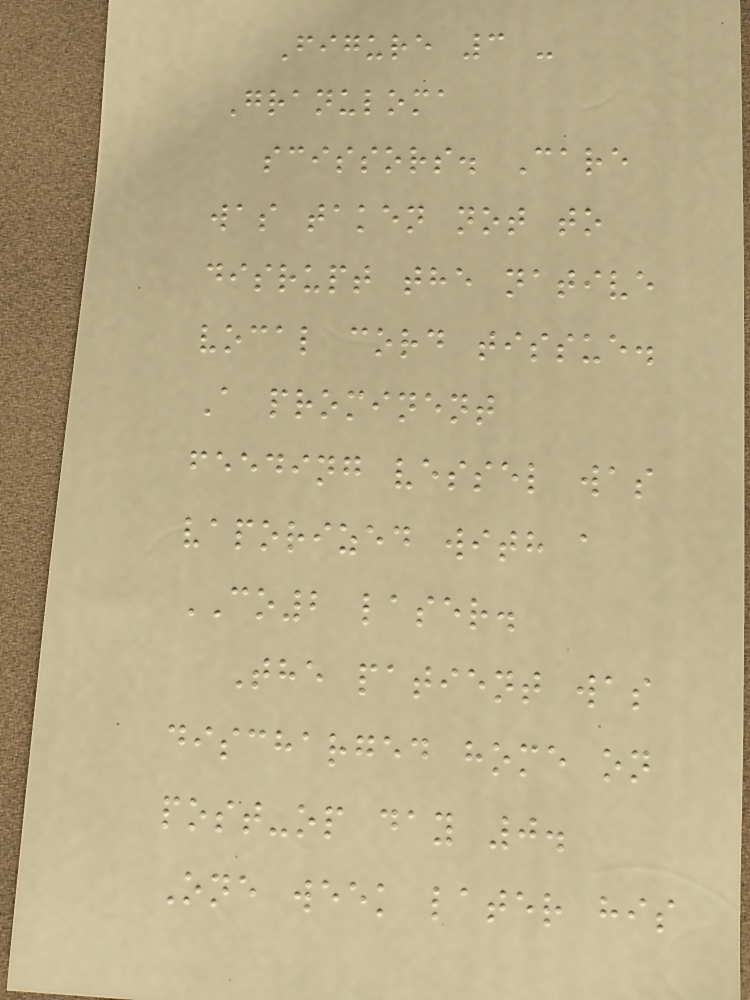Figure 3 -
Granuloma
scissors. Care
was taken not to
disrupt the native
vocal cord tissue.
A prominent
feeding vessel was
vaporized with a
CO2 laser.
The patient was
discharged home on
post-op day 0.
One week later his
